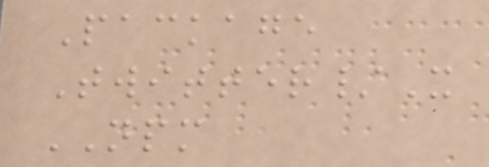Package
Twitter/X
NPM
